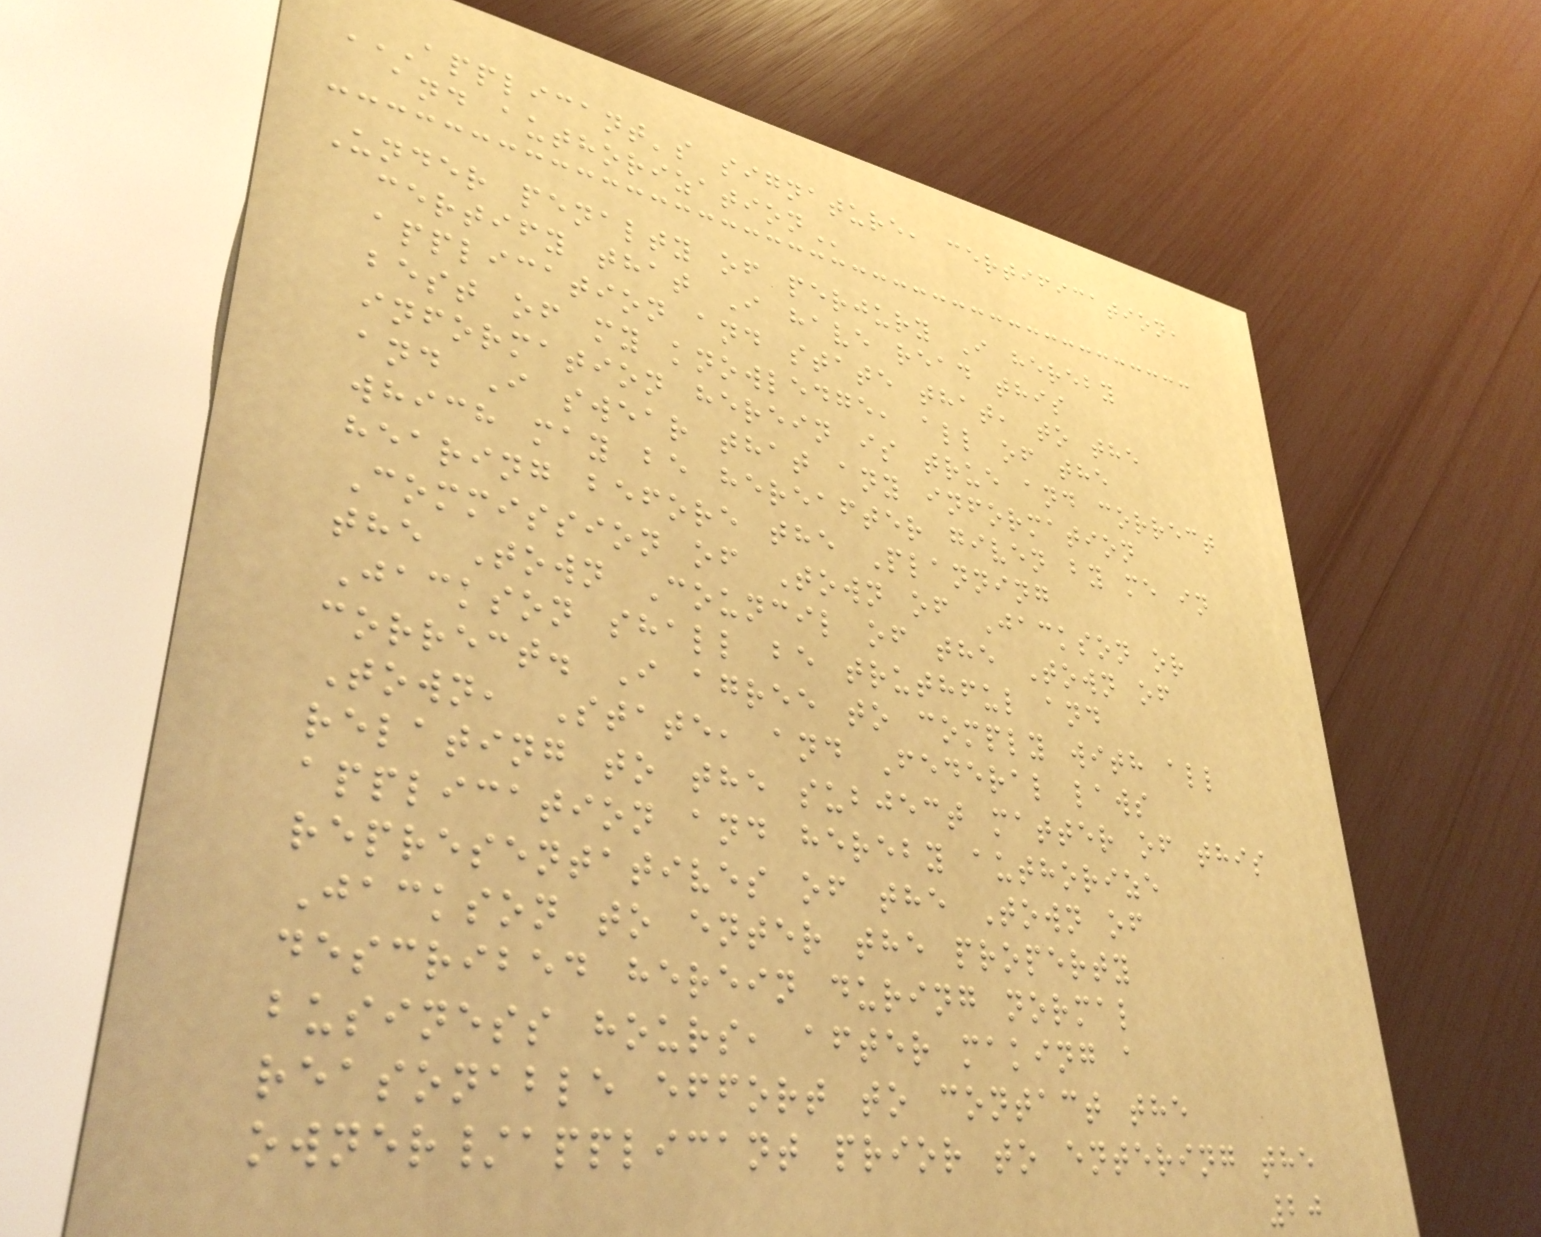APPLICANT'S SIGNATURE, CERTIFICATION,
AND AUTHORIZATION
Under penalty of perjury I hereby
certify that I have read this
application and state that, to the
best of my knowledge, all of the
information herein is true and correct
and I swear that any information
which may be hereafter given by me in
hearing before the Planning
Commission of Town of Jackson or
the Town Council of the Town of
Jackson shall be truthful and
correct. I agree to comply with all
Town, State, and Federal laws
relating to the subject matter of this
application and hereby authorize
representatives of the Town of
Jackson to enter the property
described herein during normal
business hours, after making a
reasonable effort to contact the
owner/applicant prior to entering the
20
